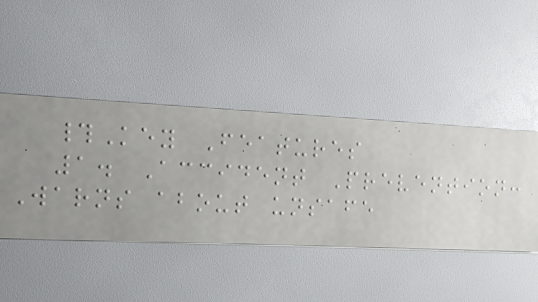#Key Features
1. Accident Prevention:
Warns about unsafe
